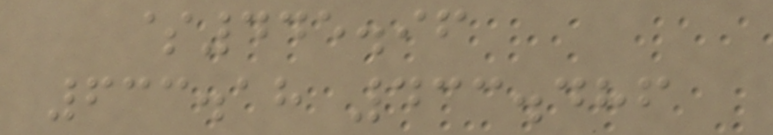$445.96
633.18 433.486
